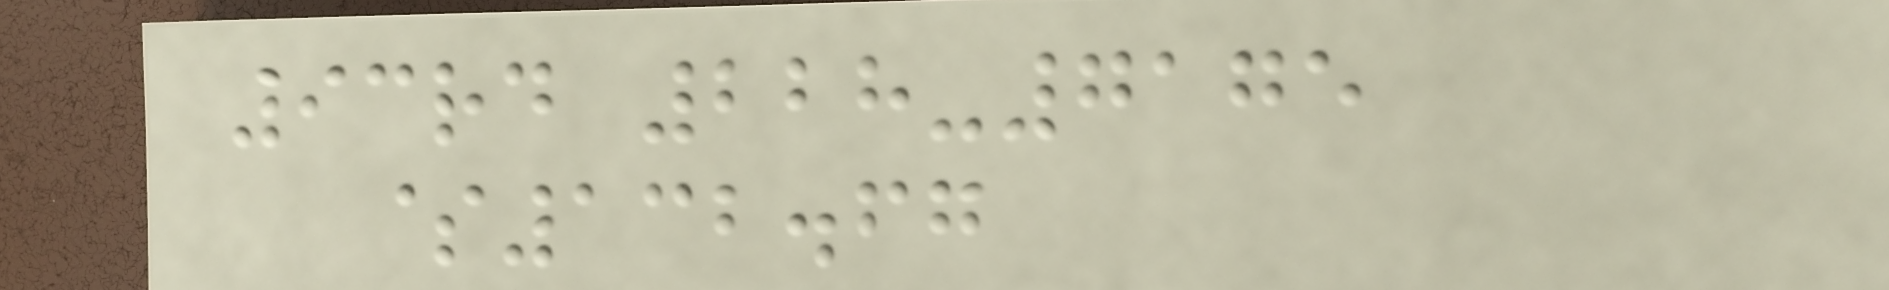93rd 228-7175
$132.67
